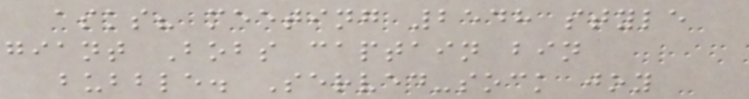asks? meeting 2548 style
giant Bobs captain bin
bubble. Served-sock joy
